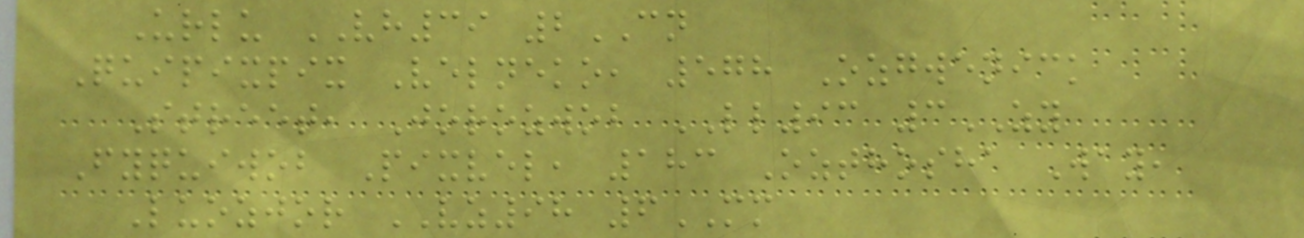Urlu VH39 2CN
Quipixpix Velneko, 578 Ozgwenick
Street, Jorozwob LL93 3ZY
Fyquiwob Pixvel, 183 Ozthosha Way,
Luozjor VZ98 6MM
